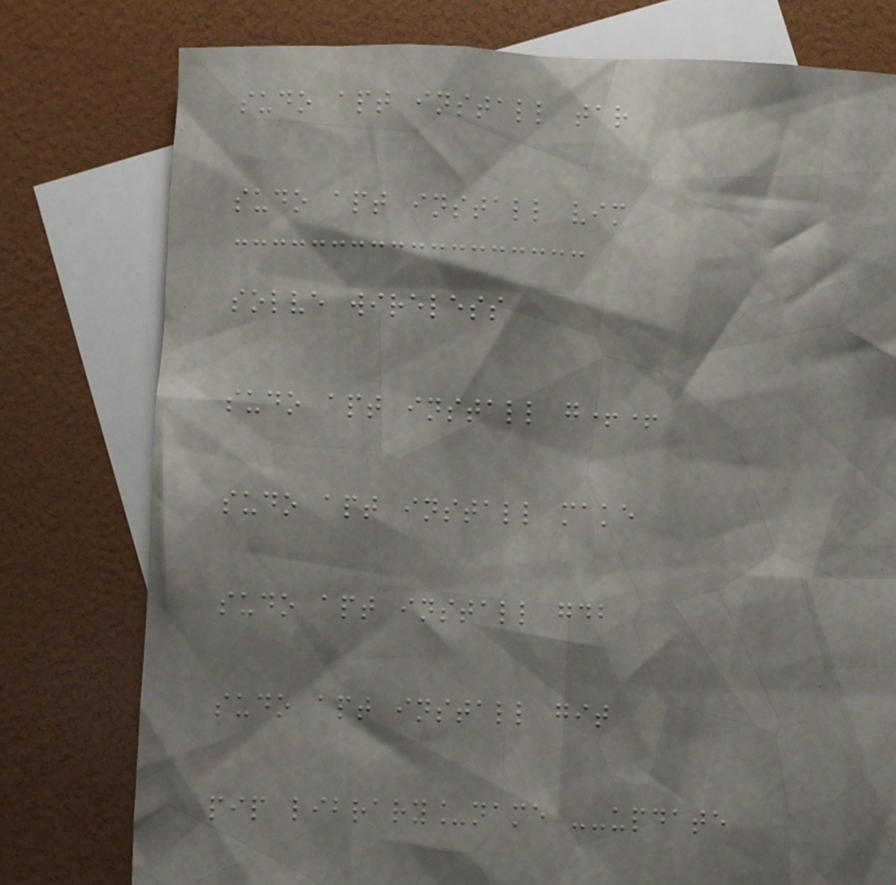sudo apt install tar
sudo apt install vim
solve wireless
sudo apt install g++
sudo apt install make
sudo apt install gdb
sudo apt install git
pip library_name --update
